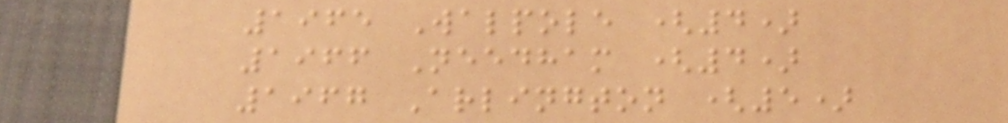1965 Walpole (4)
1966 Needham (4)
1967 Arlington (5)
